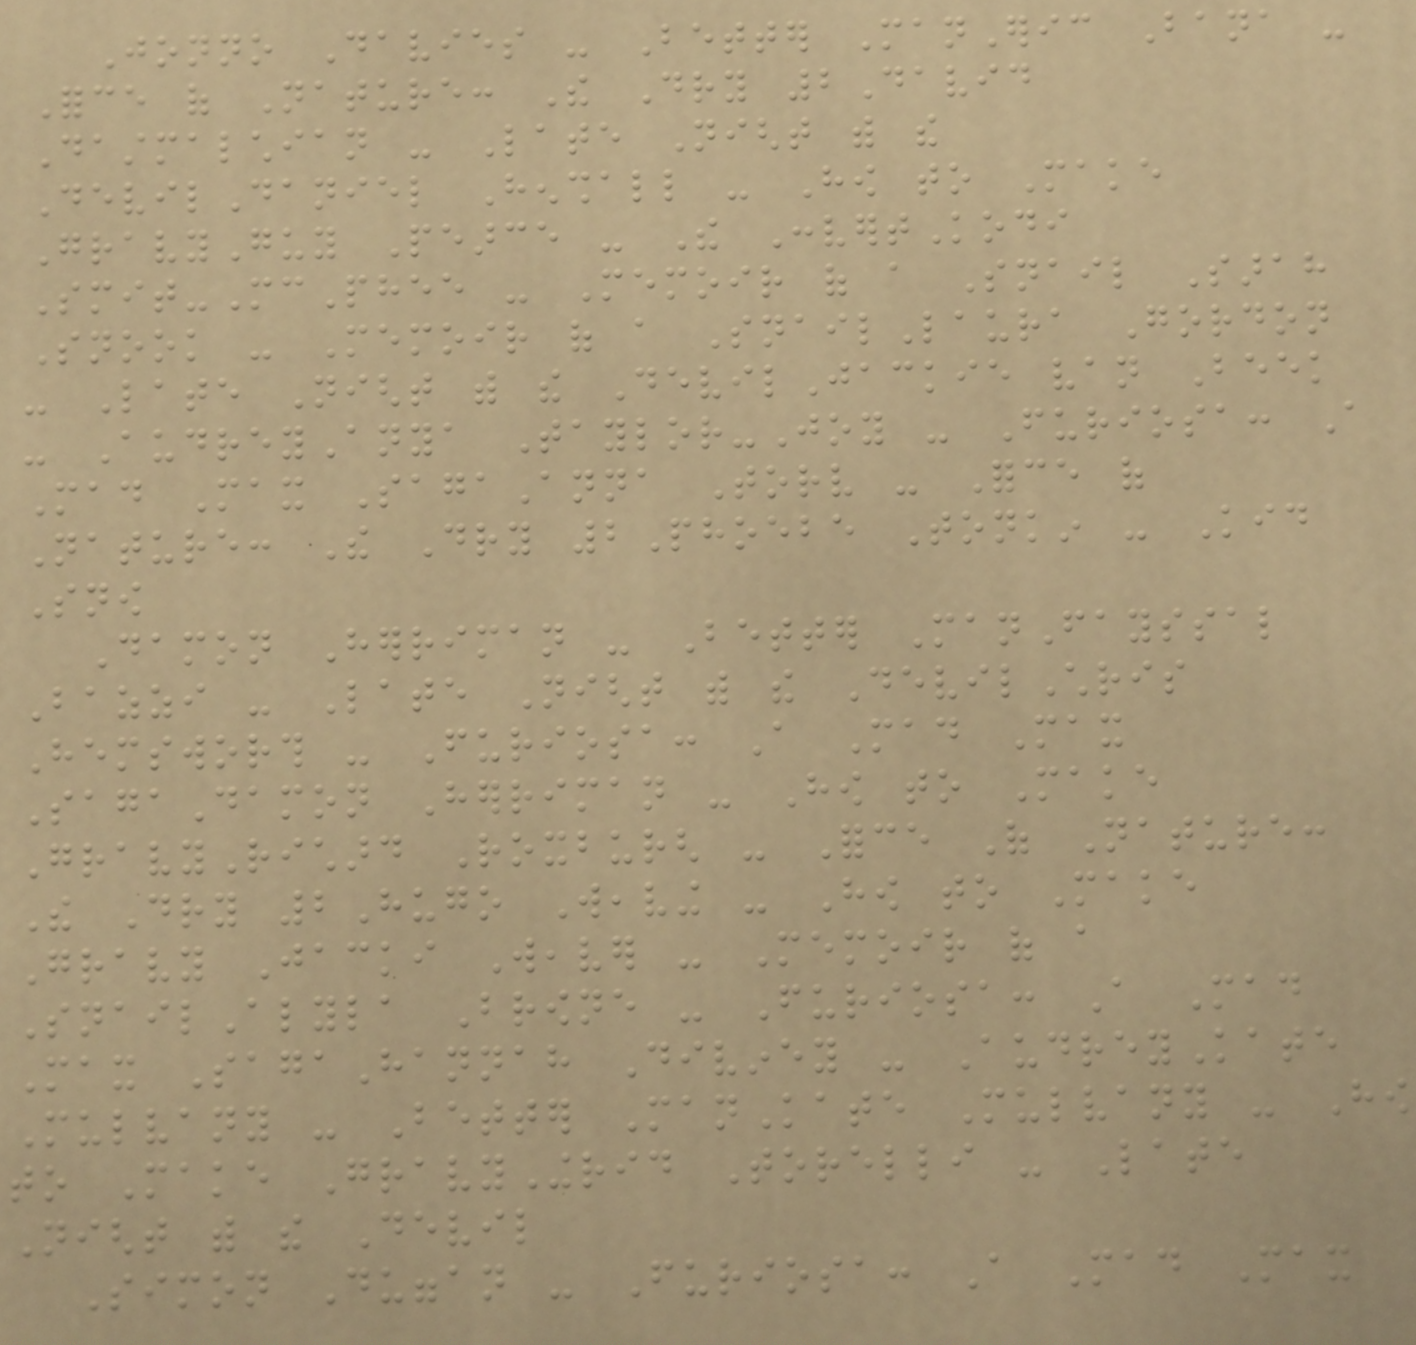Jonno Davies - Better ManEric Bana -
Force of Nature: The Dry 2David
Dastmalchian - Late Night with the
DevilDaniel Henshall - How to Make
GravyGuy Pearce - The ConvertKodi
Smit-McPhee - Memoir of a Snail Sarah
Snook - Memoir of a SnailLaura Gordon
- Late Night with the DevilJackie van Beek
- AudreyAnya Taylor-Joy - Furiosa: A
Mad Max SagaAnna Torv - Force of
Nature: The Dry 2Phoebe Tonkin - Kid
Snow
Damon Herriman - Better ManFayssal
Bazzi - Late Night with the DevilChris
Hemsworth - Furiosa: A Mad Max
SagaDamon Herriman - How to Make
GravyRichard Roxburgh - Force Of Nature:
The Dry 2Hugo Weaving - How to Make
Gravy Jacki Weaver - Memoir of a
SnailAlyla Browne - Furiosa: A Mad
Max SagaHannah Diviney - AudreyKate
Mulvany - Better ManKate Mulvany - How
to Make GravyIngrid Torelli - Late
Night with the Devil
Simon Duggan - Furiosa: A Mad Max
